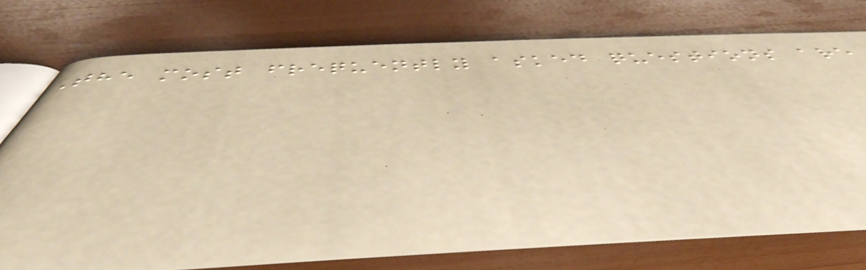The most frequently asked questions are
